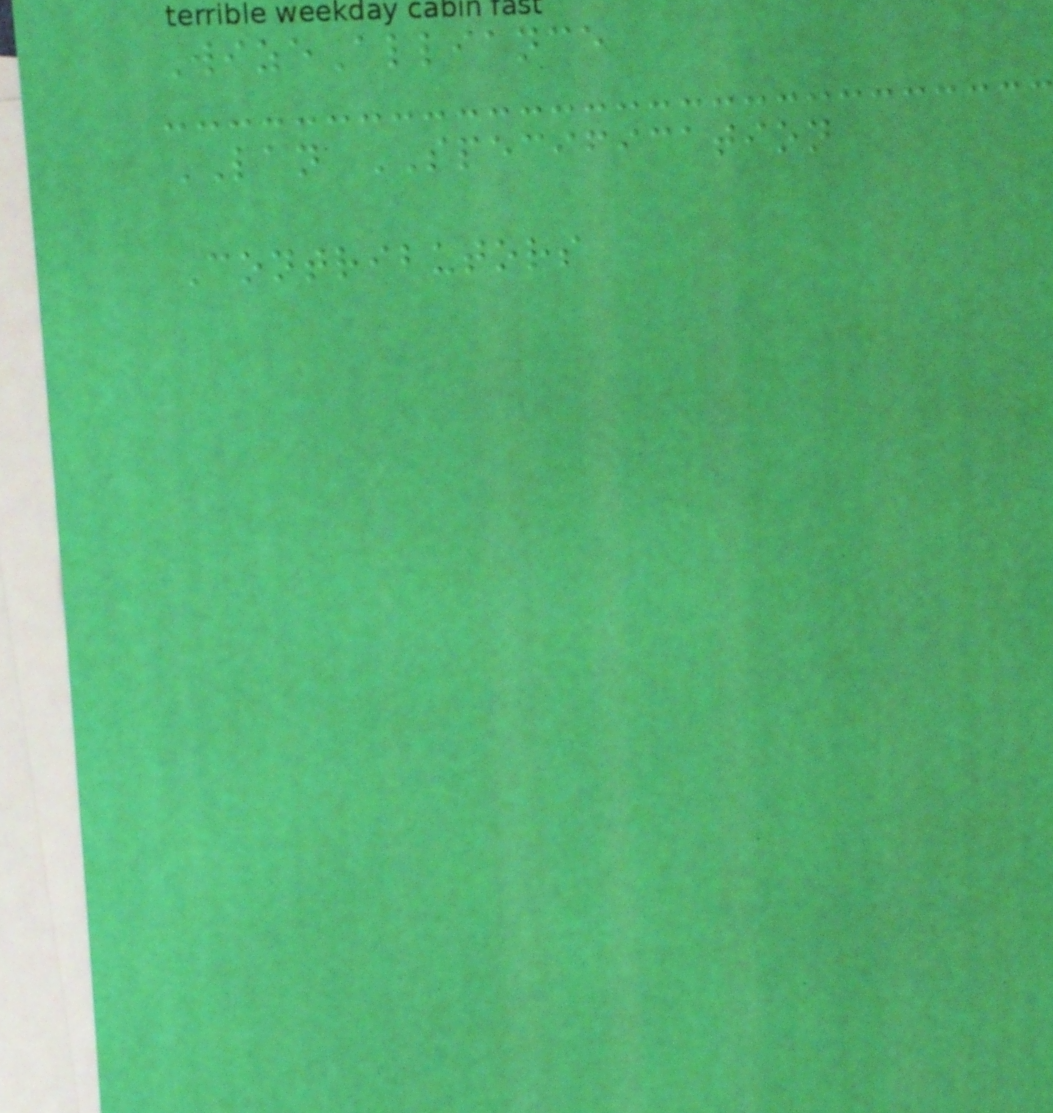WizeAlliance
LAN SPECIFICATION
Contributors
